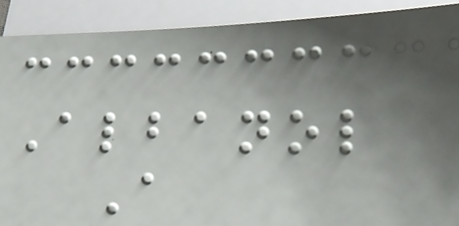Albanol
A
